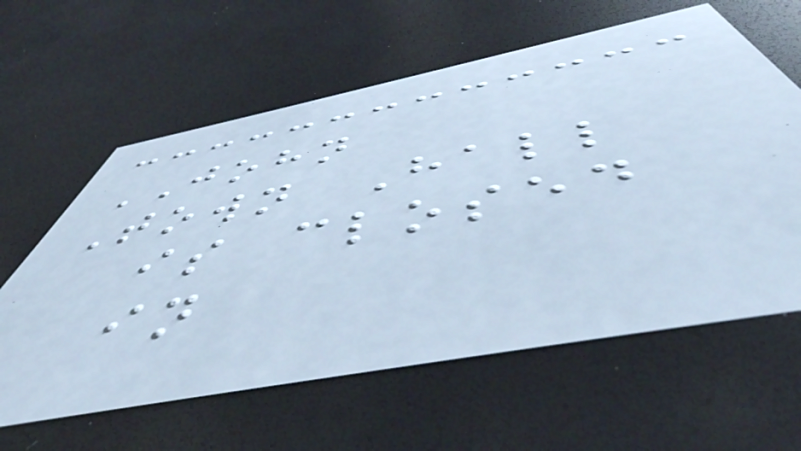JOHN
Town Hall
is closed
in
